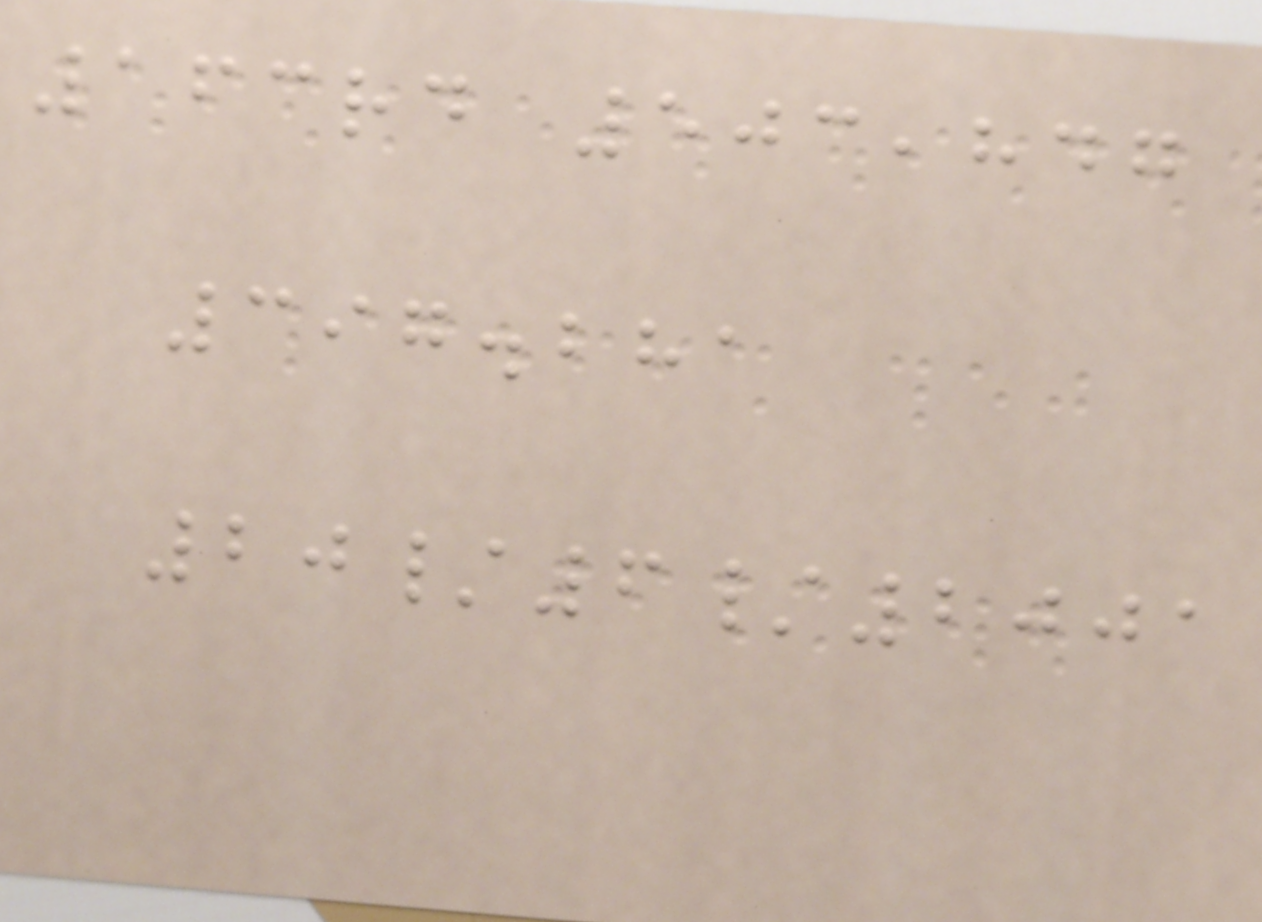163rd 503,847
397.281
20/6/2001
